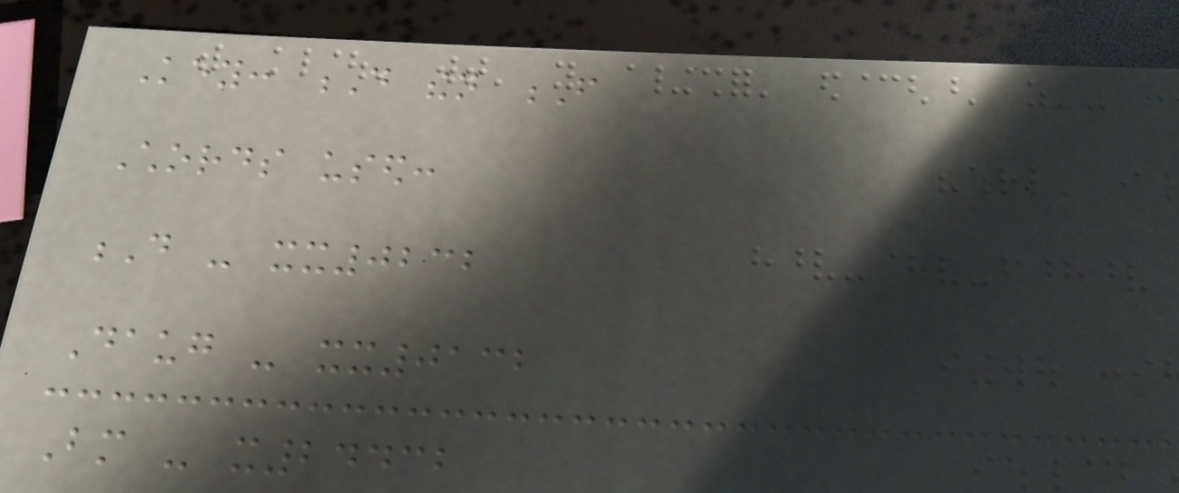Key: D then F
Chords used:
D - xx0232
Daug - xx0132
Bm - x24432
